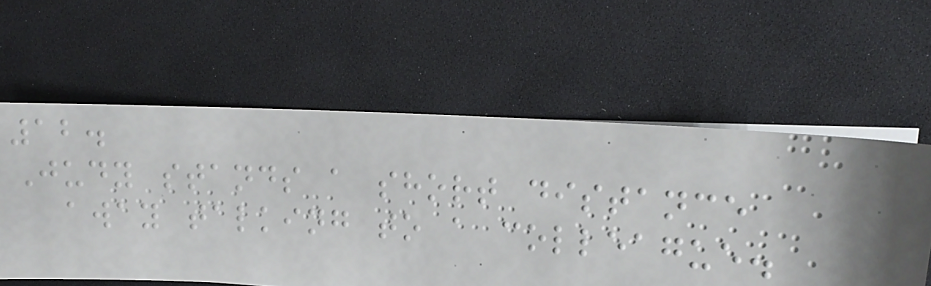12.
Judy stands a short distance
away talking to a colleague.
